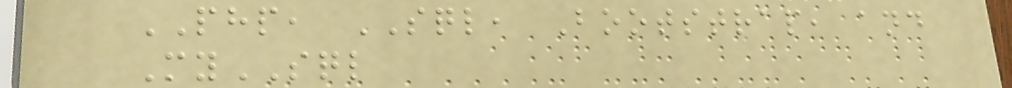PHP, SQL, Bootstrap, and
MySQL
